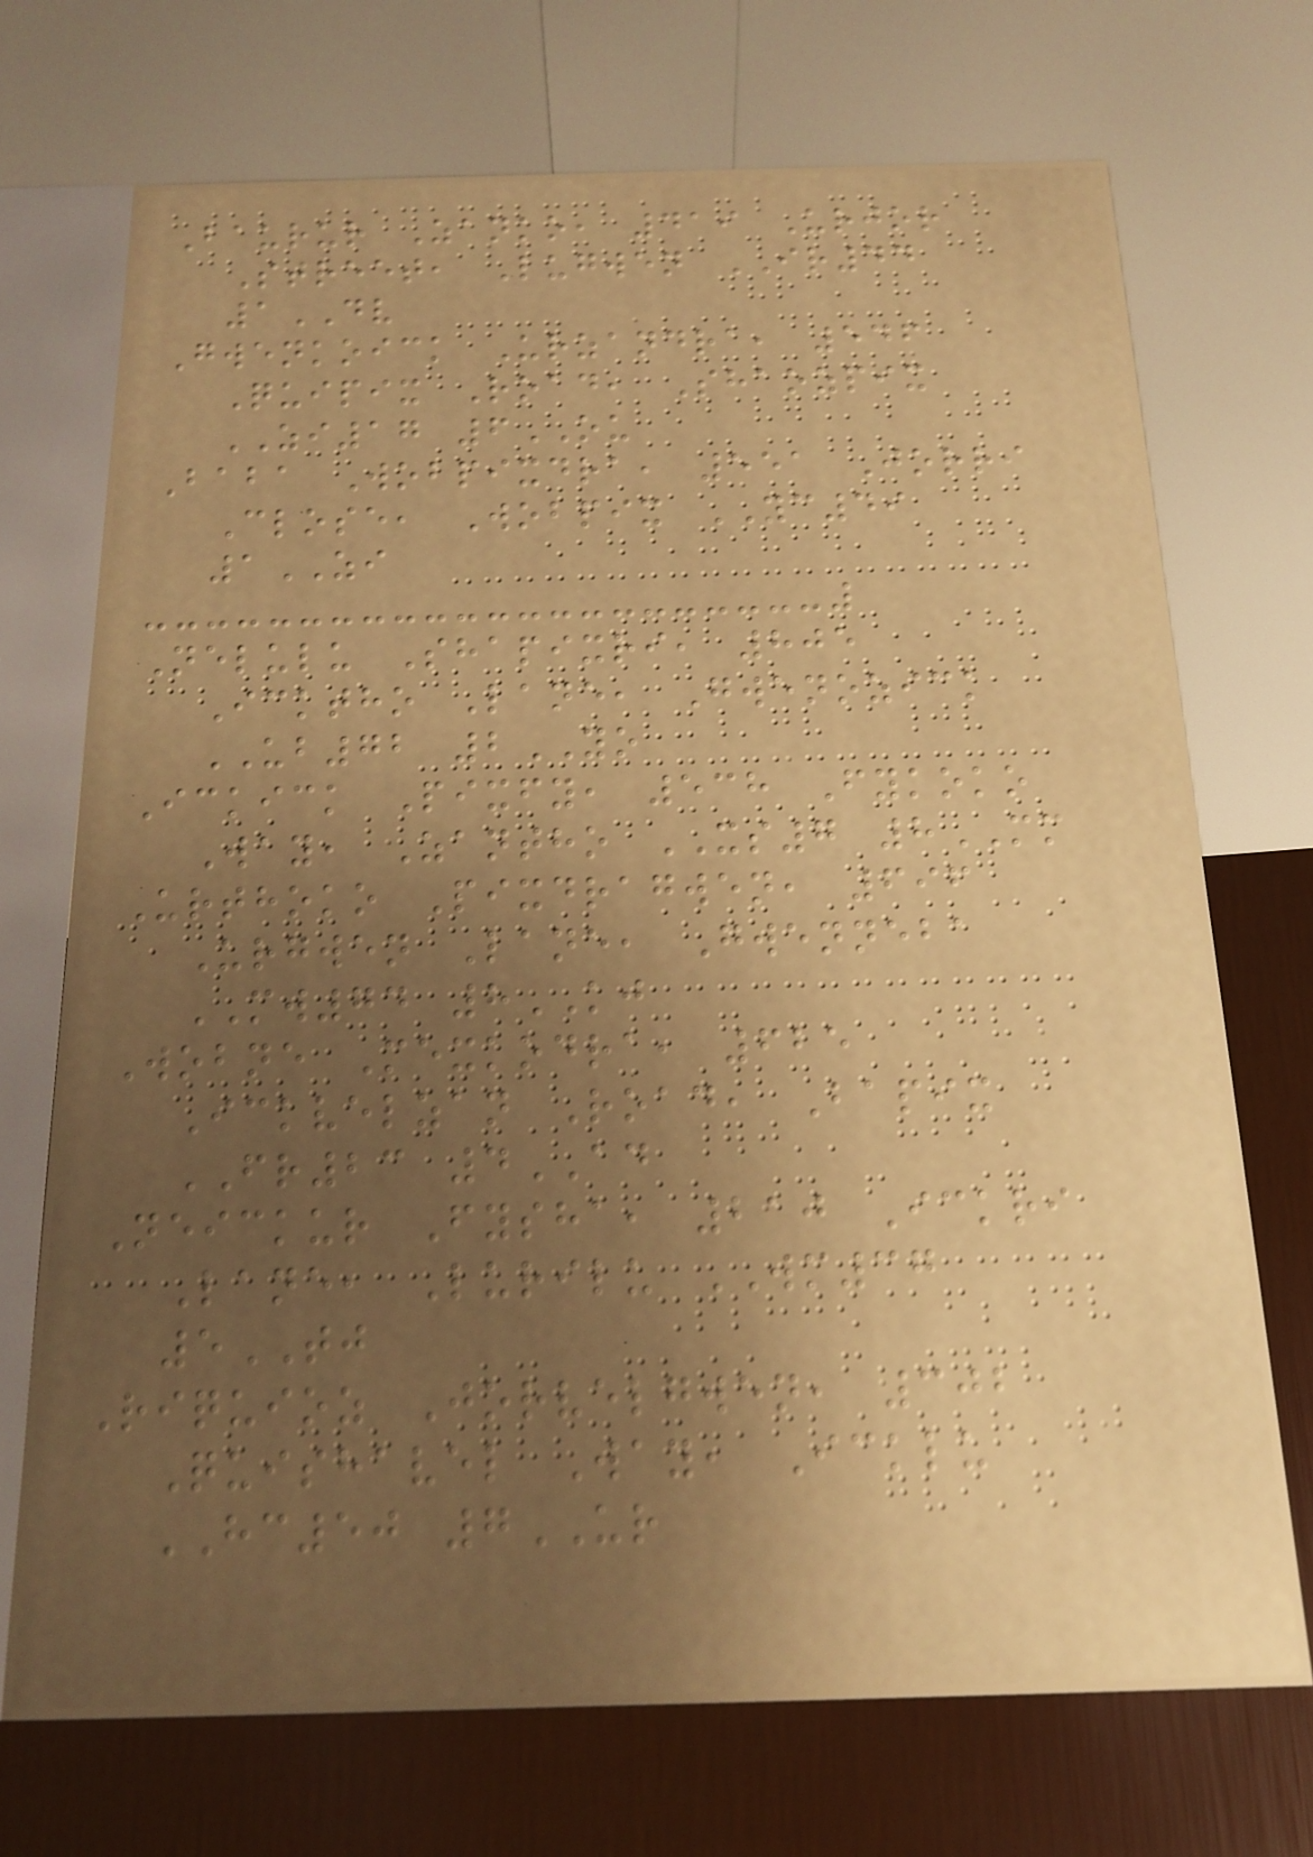Baurur Zanko, 419 Urjor
Street, Lugwen IR44
1DV
Gwenkoick Urzandra, 546
Quipix Road, Shaozpix
ZI17 6OU
Baba Wobpixdra, 551 Jorri
Close, Wobpix YC49
1ZI
Nelulu Shapixri, 805
Icktho Lane, Gwenozick
UB72 2YO
Ickick Pixfy, 538 Fykoko
Way, Zantho XS7 8MM
Urthoko Pixdragwen, 696
Urgwen Lane, Gwenneba
MW74 8KJ
Wobne Mexkodra, 625
Ickvelzan Road, Bapix
FR23 4AD
Neickur Fysha, 210 Ickri
Lane, Lurilu WM37
5TJ
Riquioz Jorvelgwen, 302
Quishavel Way, Icklu
HC50 7UR
